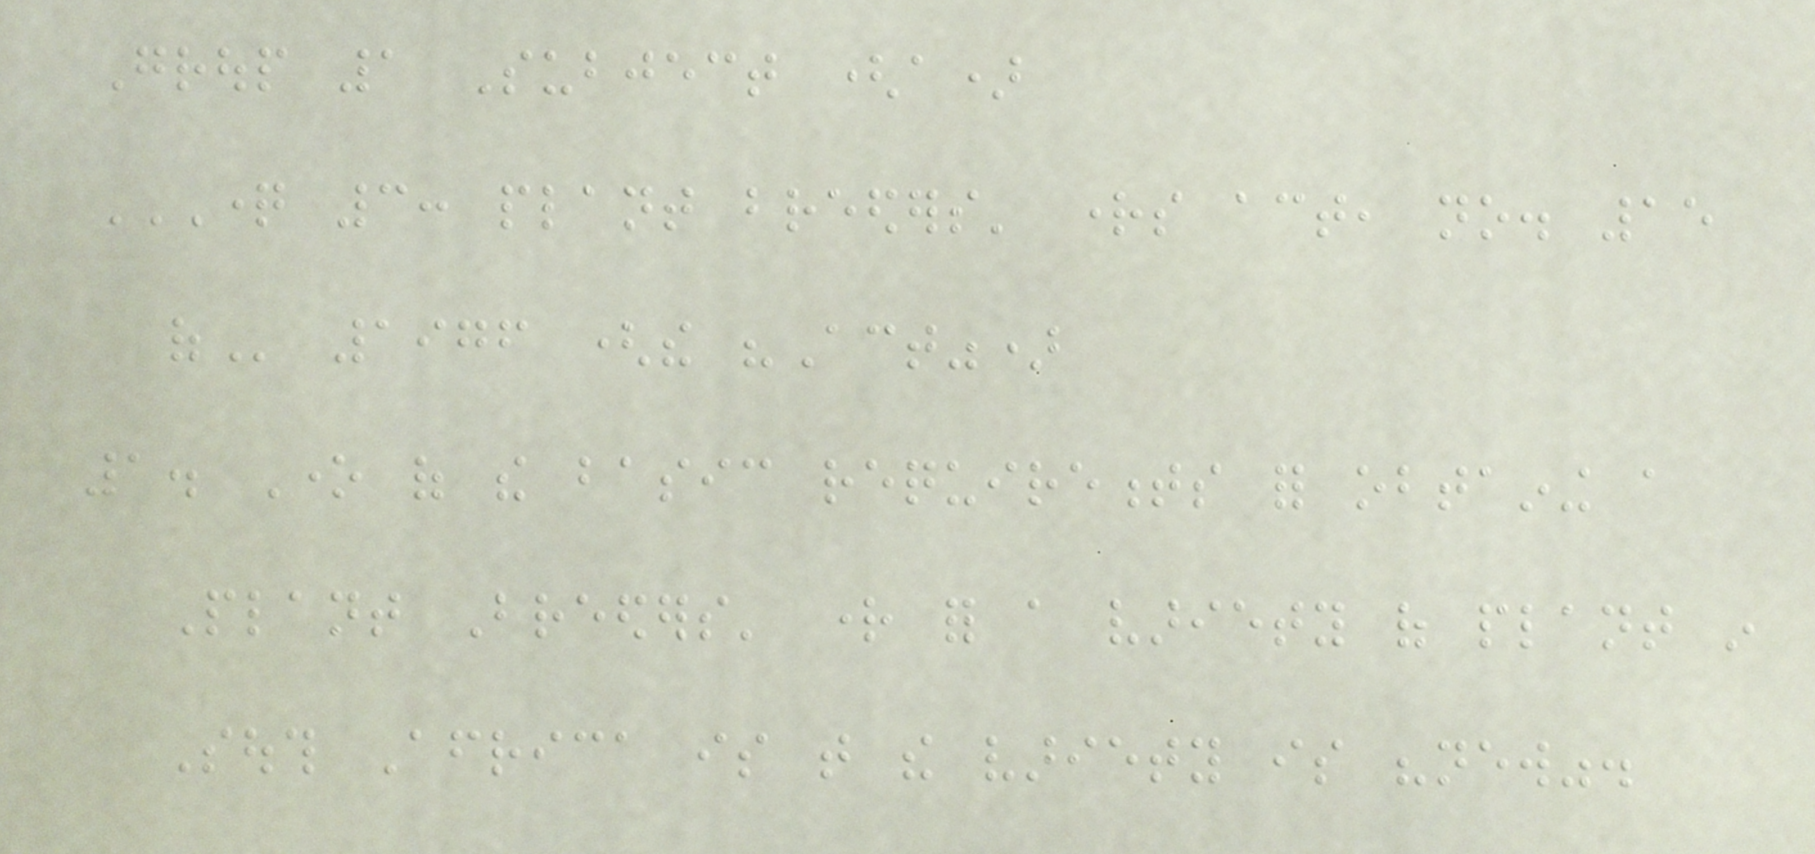Group 1 Subject (a)
QUESTION 3: PLANT BREEDERS' RIGHTS ACT, NO. 15
OF 1976 (the "Act")
1. One of the basic requirements for obtaining a
Plant Breeders' right for a variety of plant in
South Africa is that the variety is "new".
